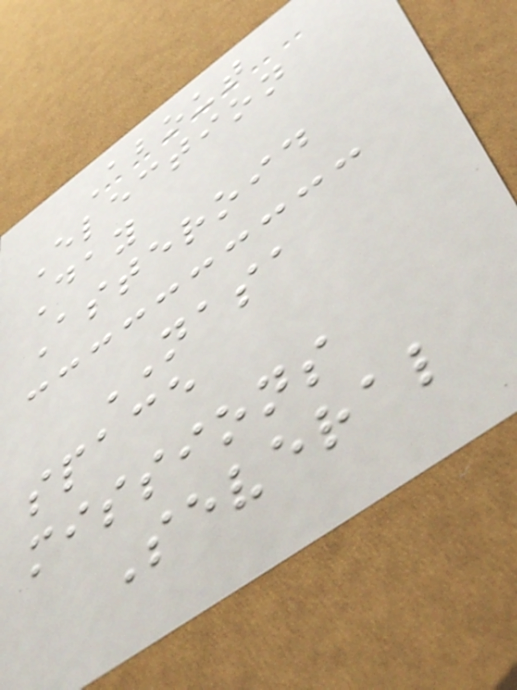About
Election
Day
Asteroid
NASA
space
missions
Several
